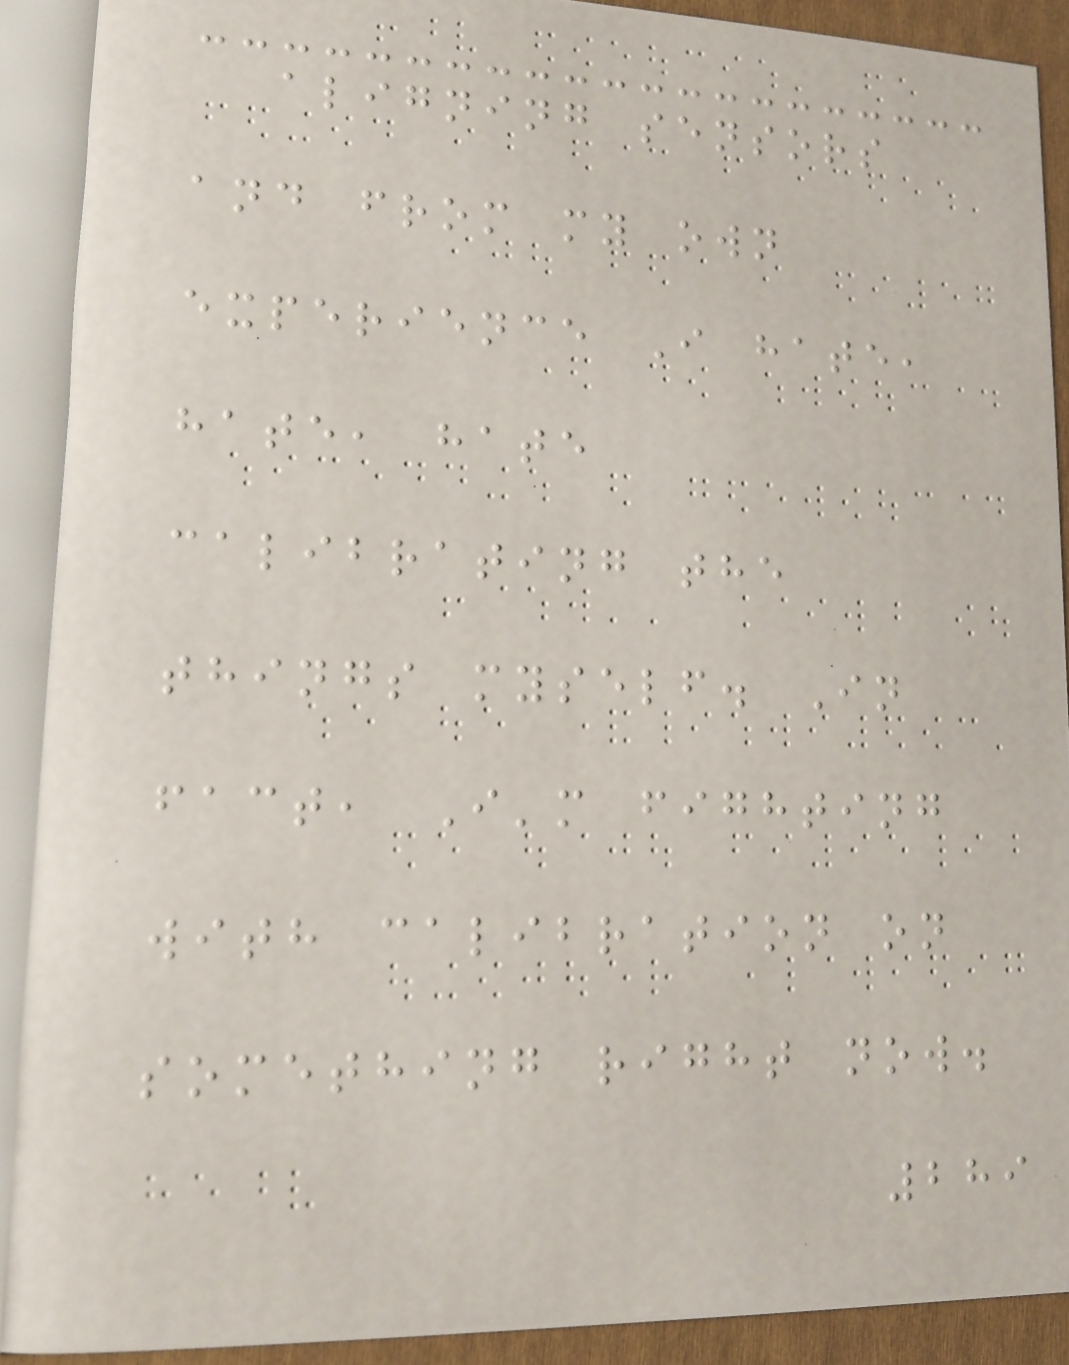aligning sensors
and from my own
experience I hate,
hate, hate
calibrating the
things myself. In
fact, I'm fighting
with calibration on
something right now.
289
